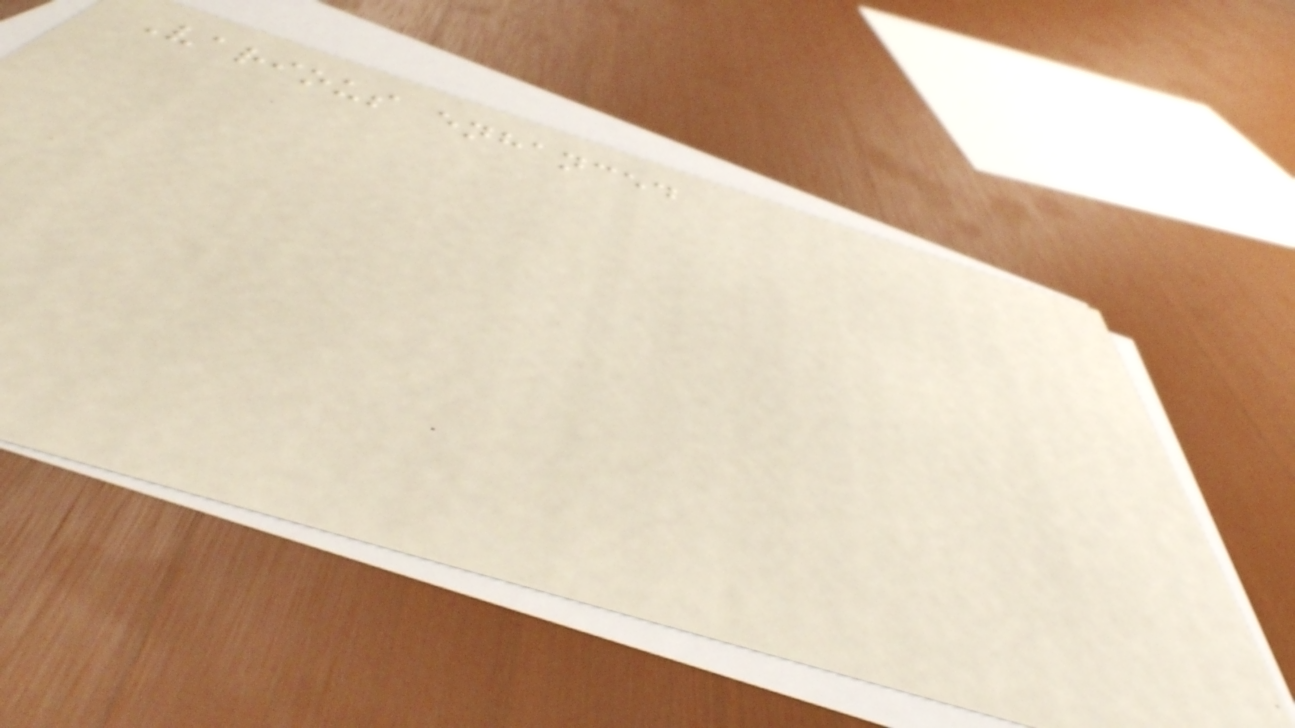Various enhanced
